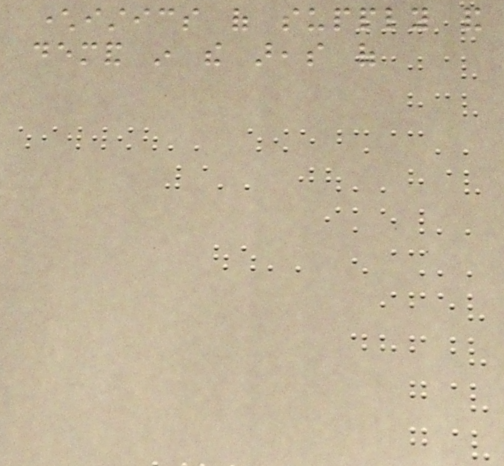characteristics of supply and
demand in the areas of
